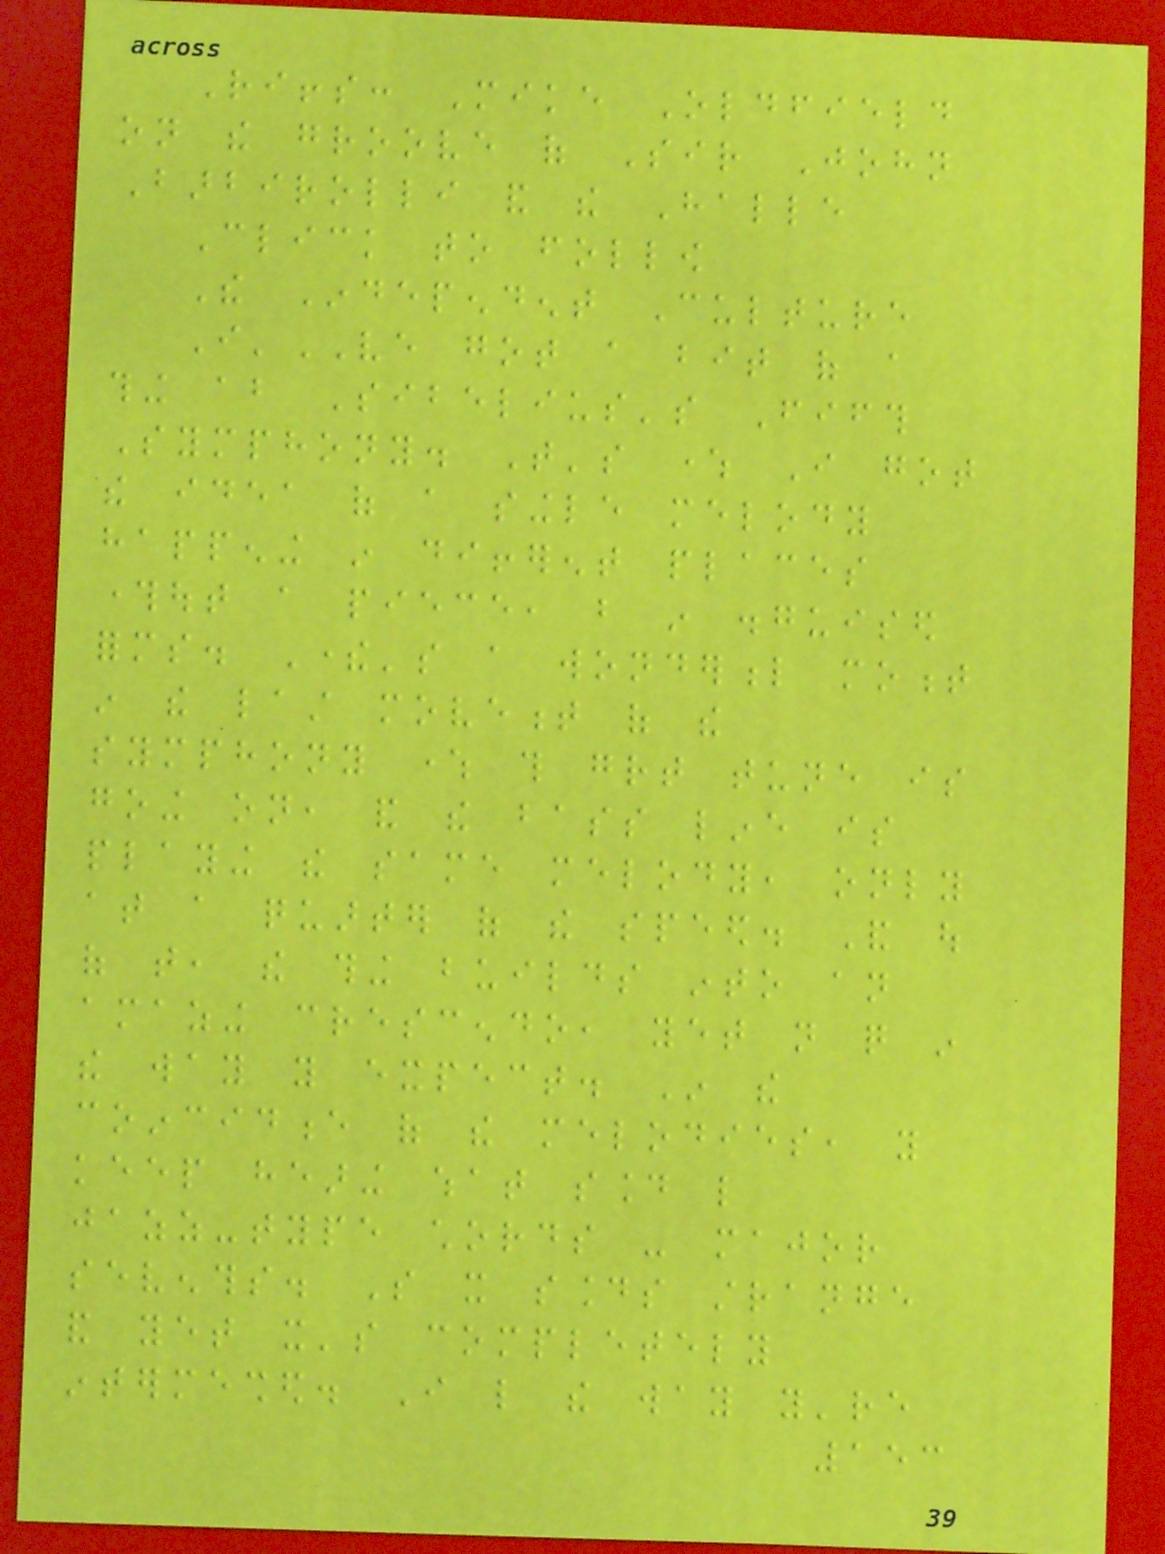Riffs: Mike Oldfield
on the groove of Sir John
Barbirolli and the Halle
Click to follow
The Independent Culture
I'VE got a bit of a
thing about Sibelius's Fifth
Symphony. That's where I got
the idea of a single melody
happening in different places
throughout a piece, but in disguised
forms. There's a wonderful moment
in the last movement of the
symphony where this great tune is
going on, and the bass line is
playing the same melody, only
at a quarter of the speed. And out
of that, the thing builds into an
amazing crescendo, yet not quite in
the way you expect. In the
coincidence of the melodies, you
keep hearing what sound like
jazz-type chords - major
sevenths. So it sounds strange
and yet it's completely
intermeshed. I like the way you're
153
